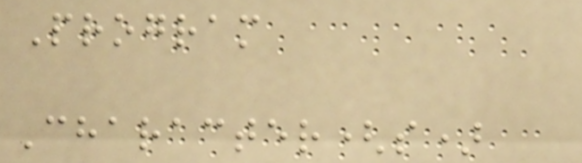Program
Character(s)
